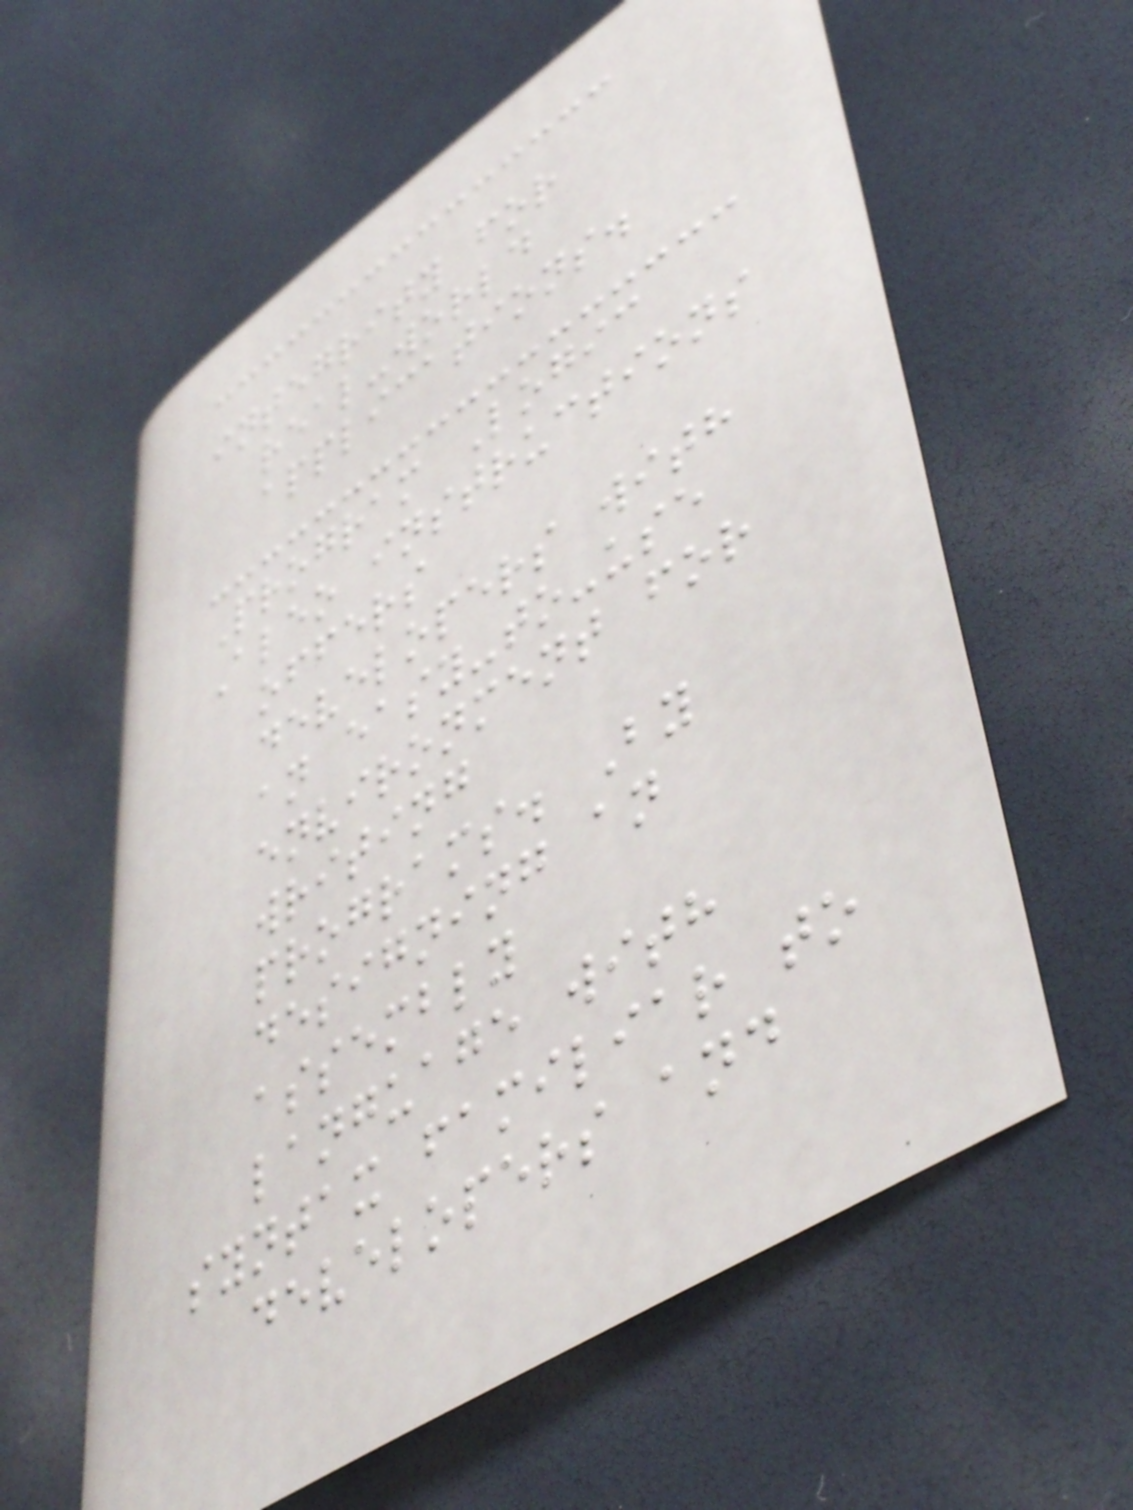integrity for
real-world
applications.
Program Logic
Aleo instructions
offers
developers with
an easy-to-use
environment for
writing
programs. By
designing an
assembly
language with
syntax familiar to
developers and
